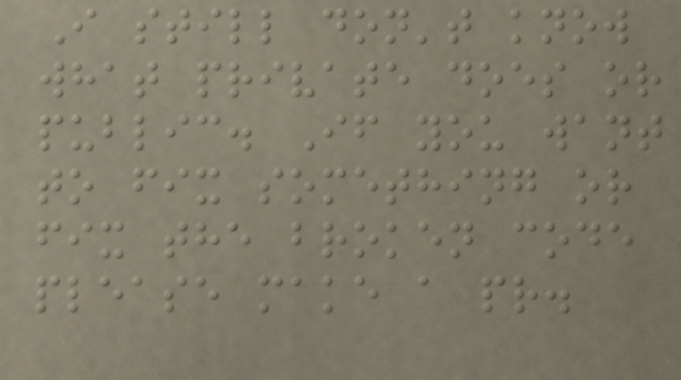I still don't know
what private does or
public. If you want
to fix something or
fix the broken code
please make a pr.
